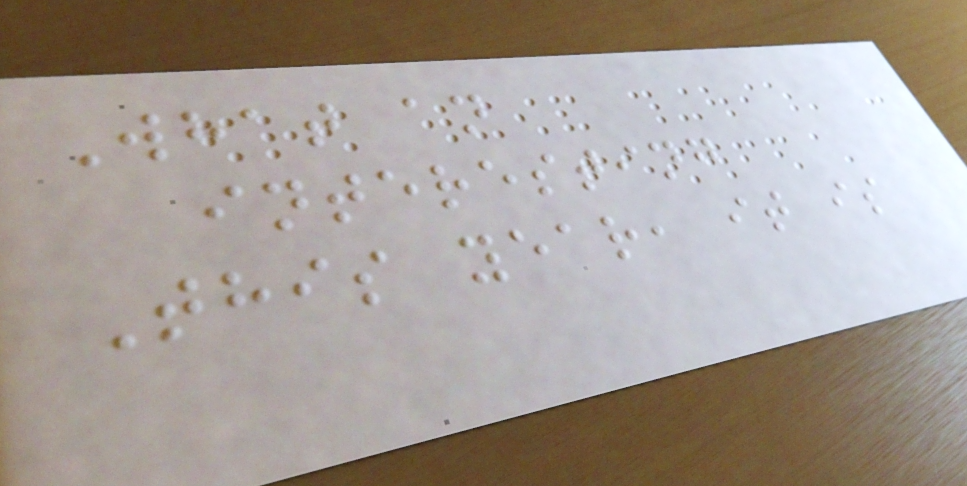What an
interesting
This year, it is
